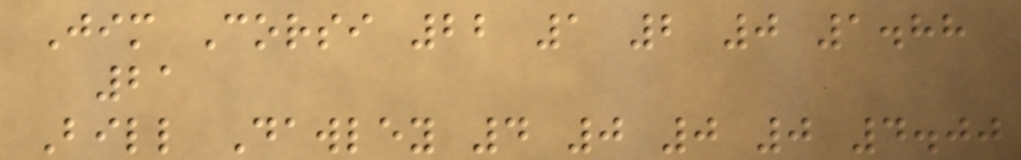Jim Corsi 22 1 2 0 1.88
21
Bill Dawley 4 0 0 0 4.00
